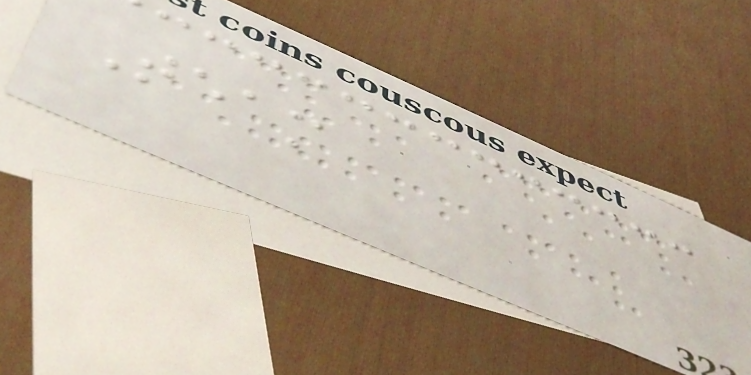Team
